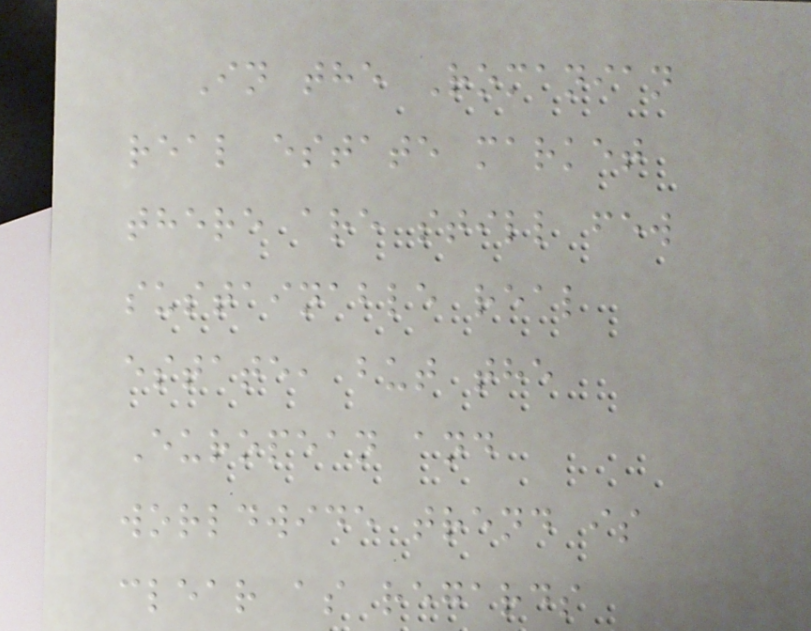In the Romanian
real estate market
there are still few
sustainable real
estate, but the
European and
worldwide trend is
clear as regards
